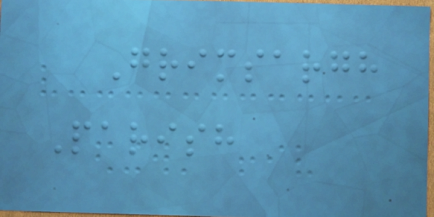Grimsargh
Parish
